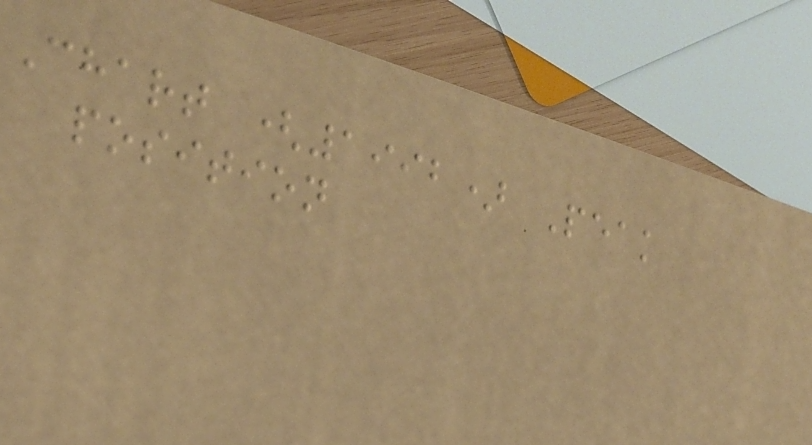Chart (1992) Peak
position
